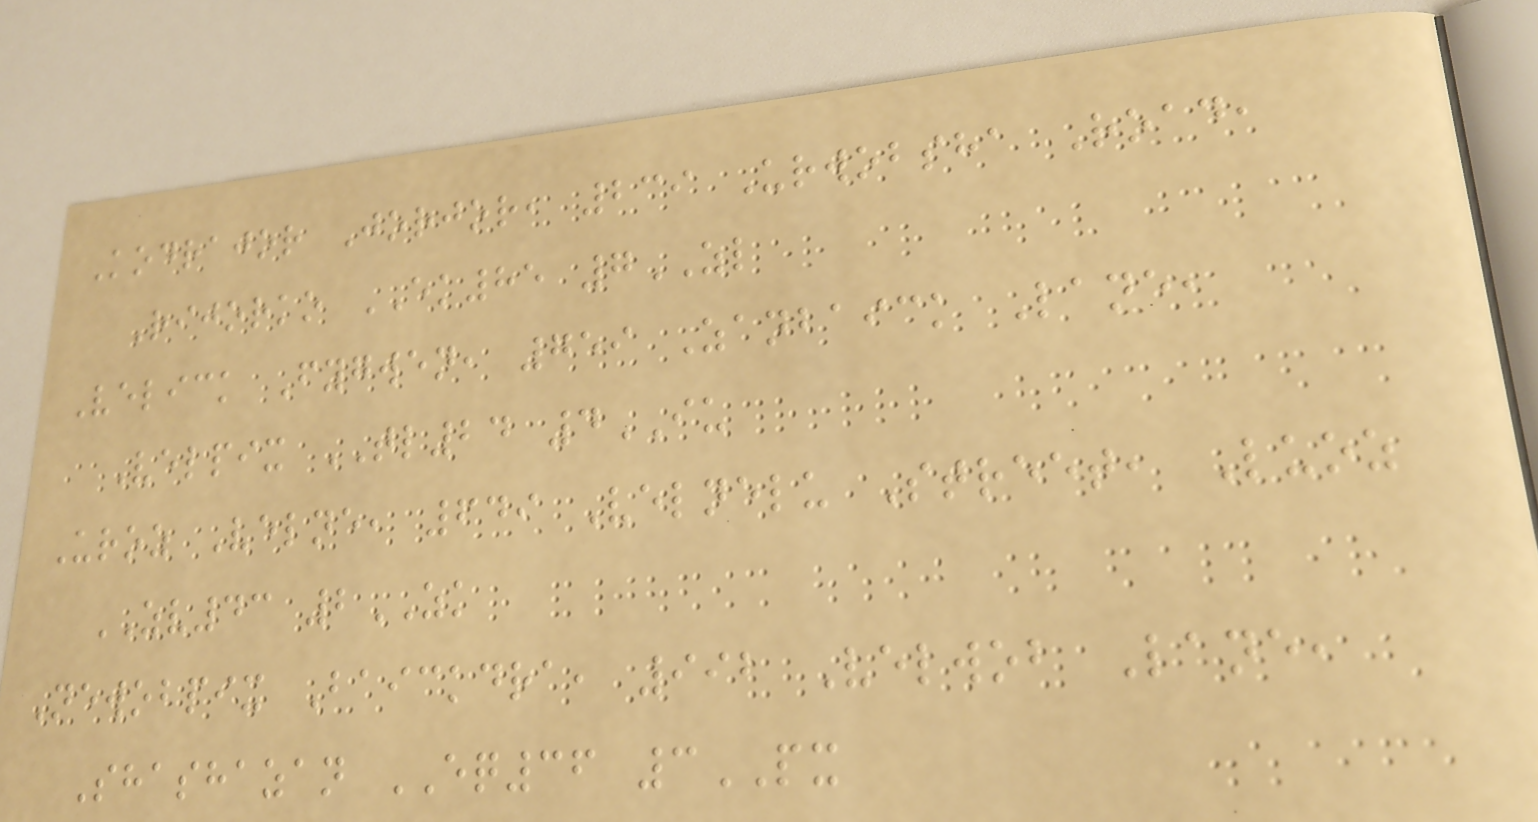Kodrajor Jorjor, 239 Urwobsha Road,
Rijorko EK85 7ZL
Velick Fygwen, 759 Zanbaick Lane,
Velpix TL24 4IU
Uroz Velne, 649 Velnelu Street, Luoz
ZV43 2ZK
Newobpix Baickdra, 992 Velwob Lane,
Shashazan EQ36 3PX
